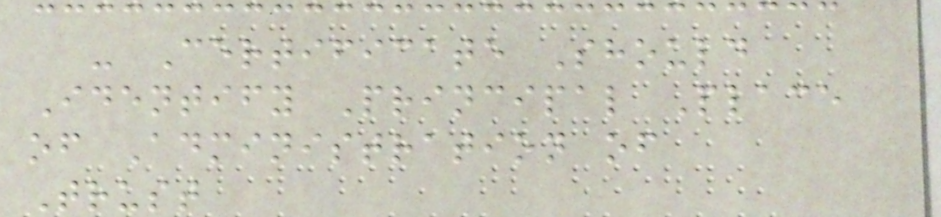- Certificate Should
Identify Principal Place
of Administration of
Trust
